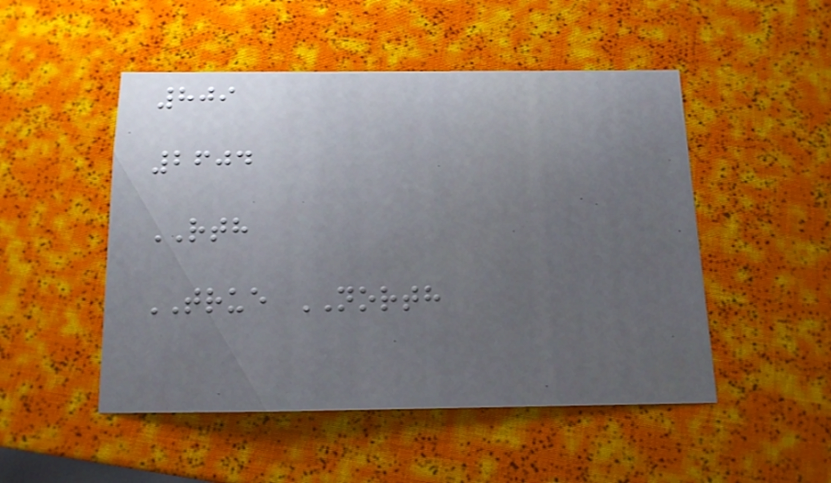809
2604
RTH
TRUE NORTH
